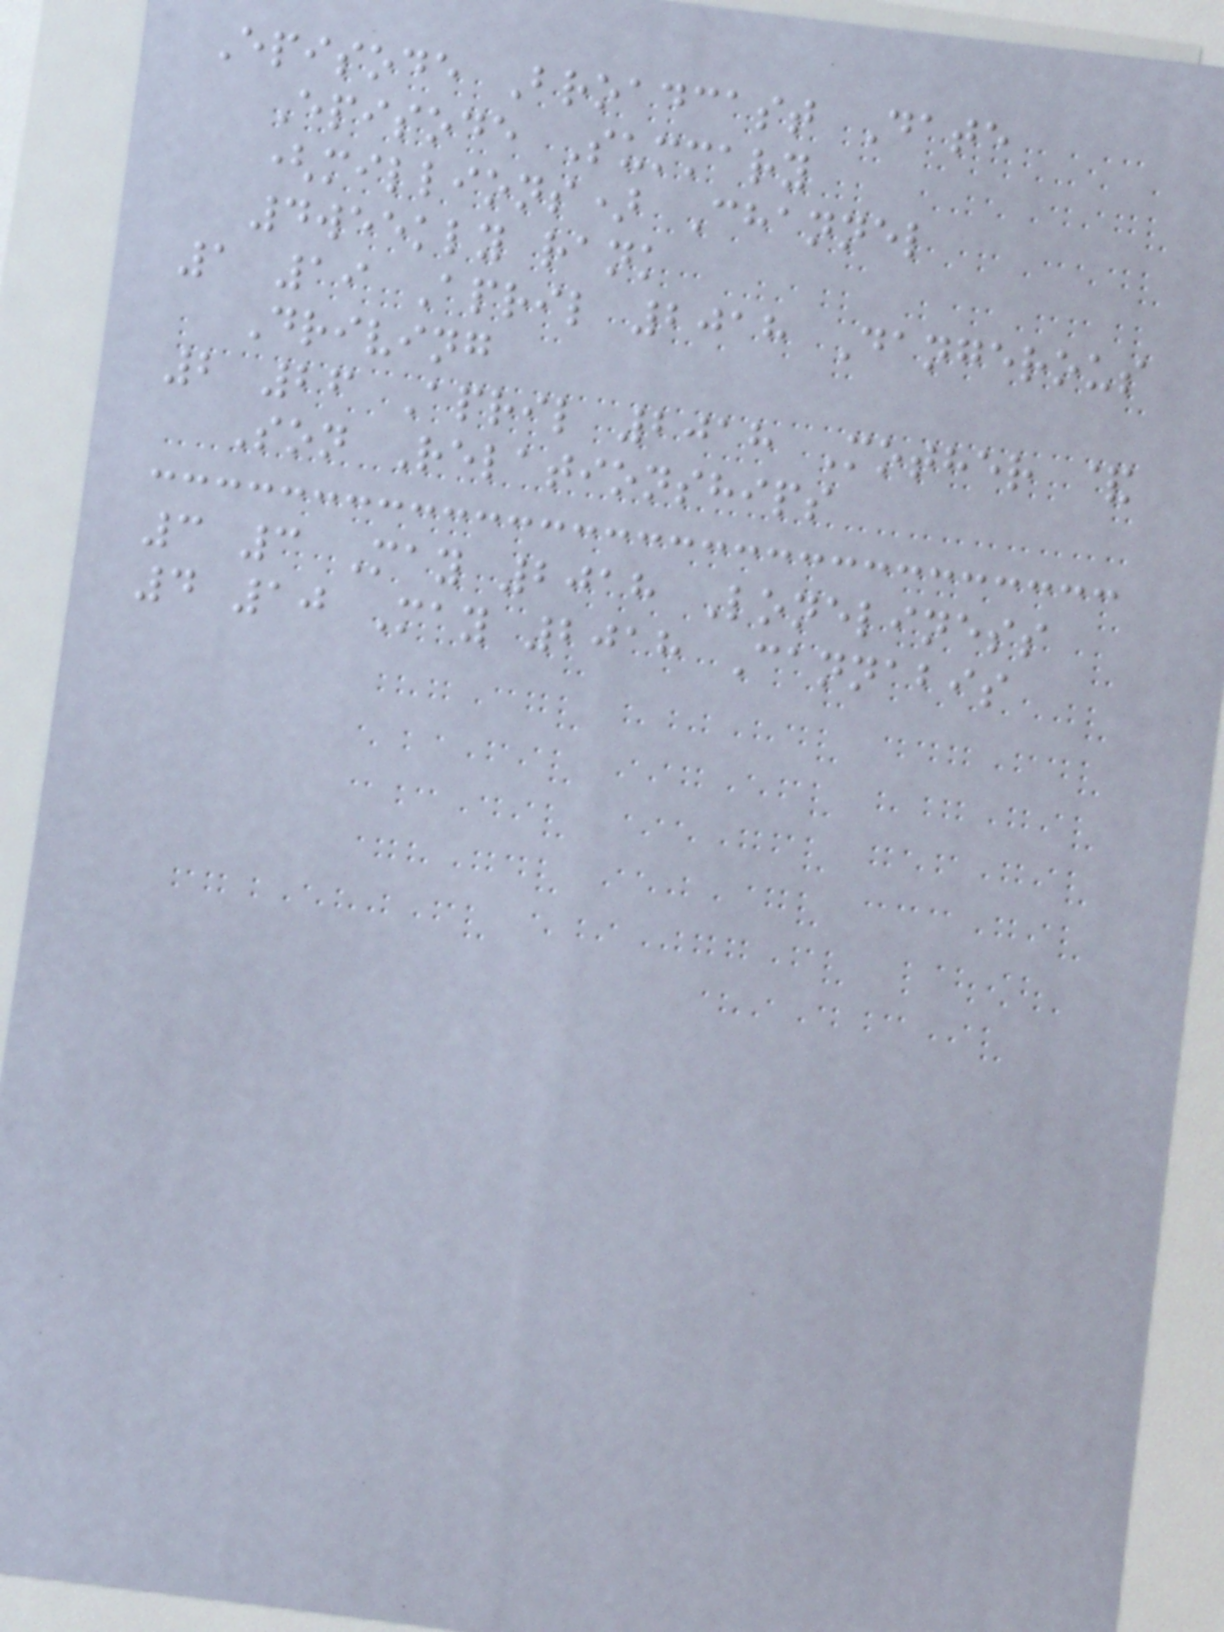Episode Broadcast Date
Episode Summary
(millions) Channel
4weekly rank
1 19 April 2018 Dangerous
Driving
2 26 April 2018 Mother &
Son Relationships
3 3 May 2018 Loneliness
4 10 May 2018 Cannabis
